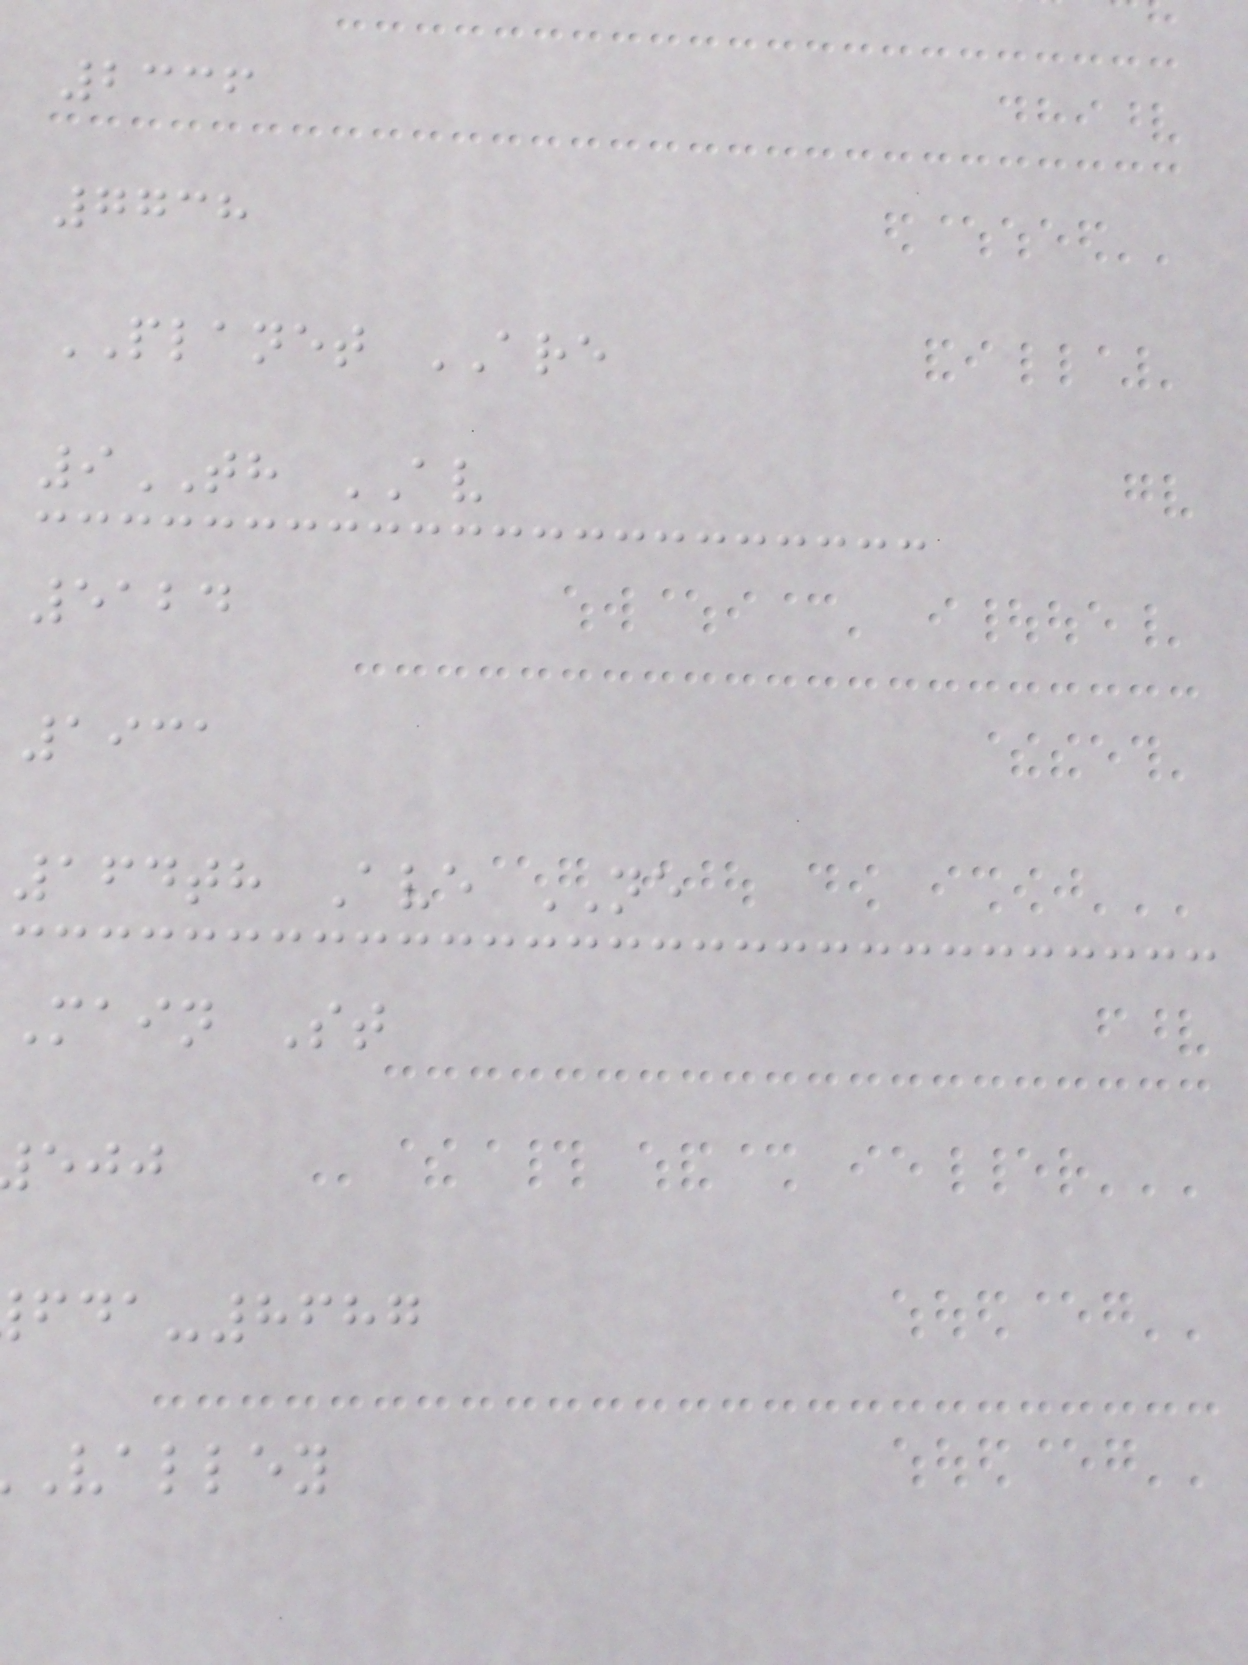2336
7738
PLANET ARE
9TH AV
5124
1931
164th Ave NE
Main St
-8687
valley
